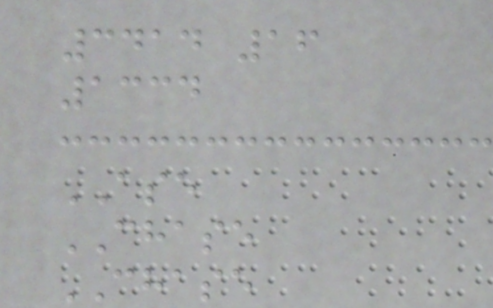3414 16
1334
ASE
CHASE
CHASE
